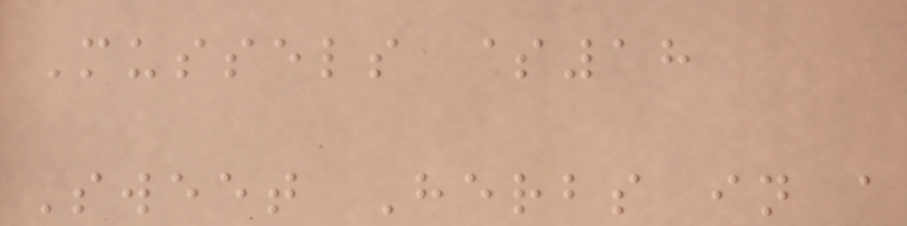Mussels $18
Sweet Herbs in a
